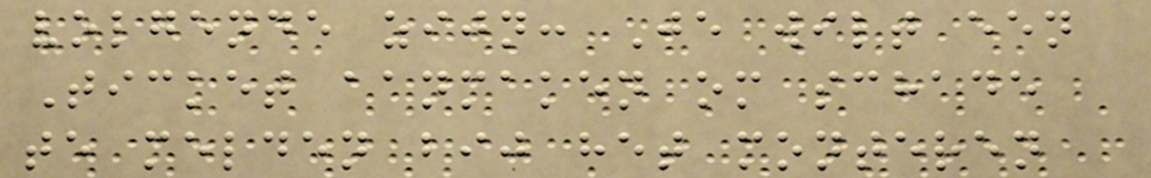volgende zijn: Je wilt een
Ticket aanmaken om schade
te melden bij het monteren
